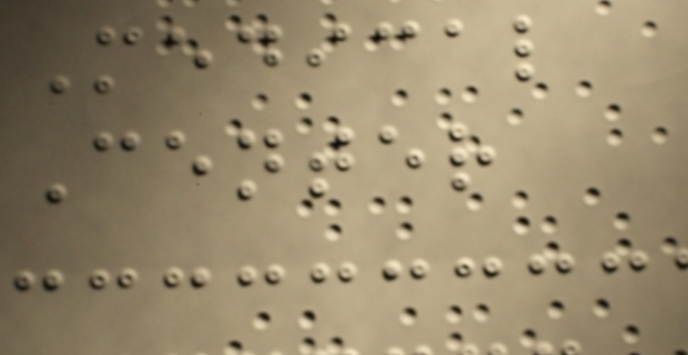Medical
Center
